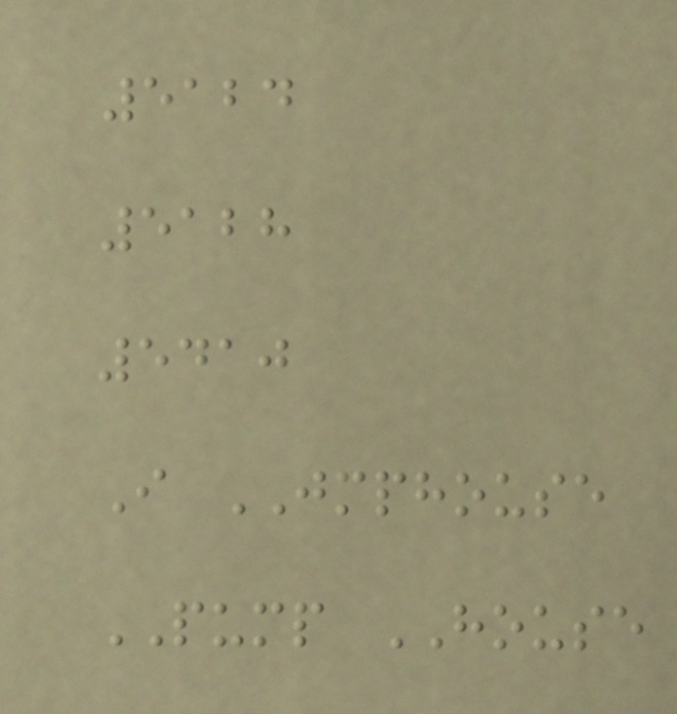5124
5128
5410
I JMPHOUSE
PUMP HOUSE
